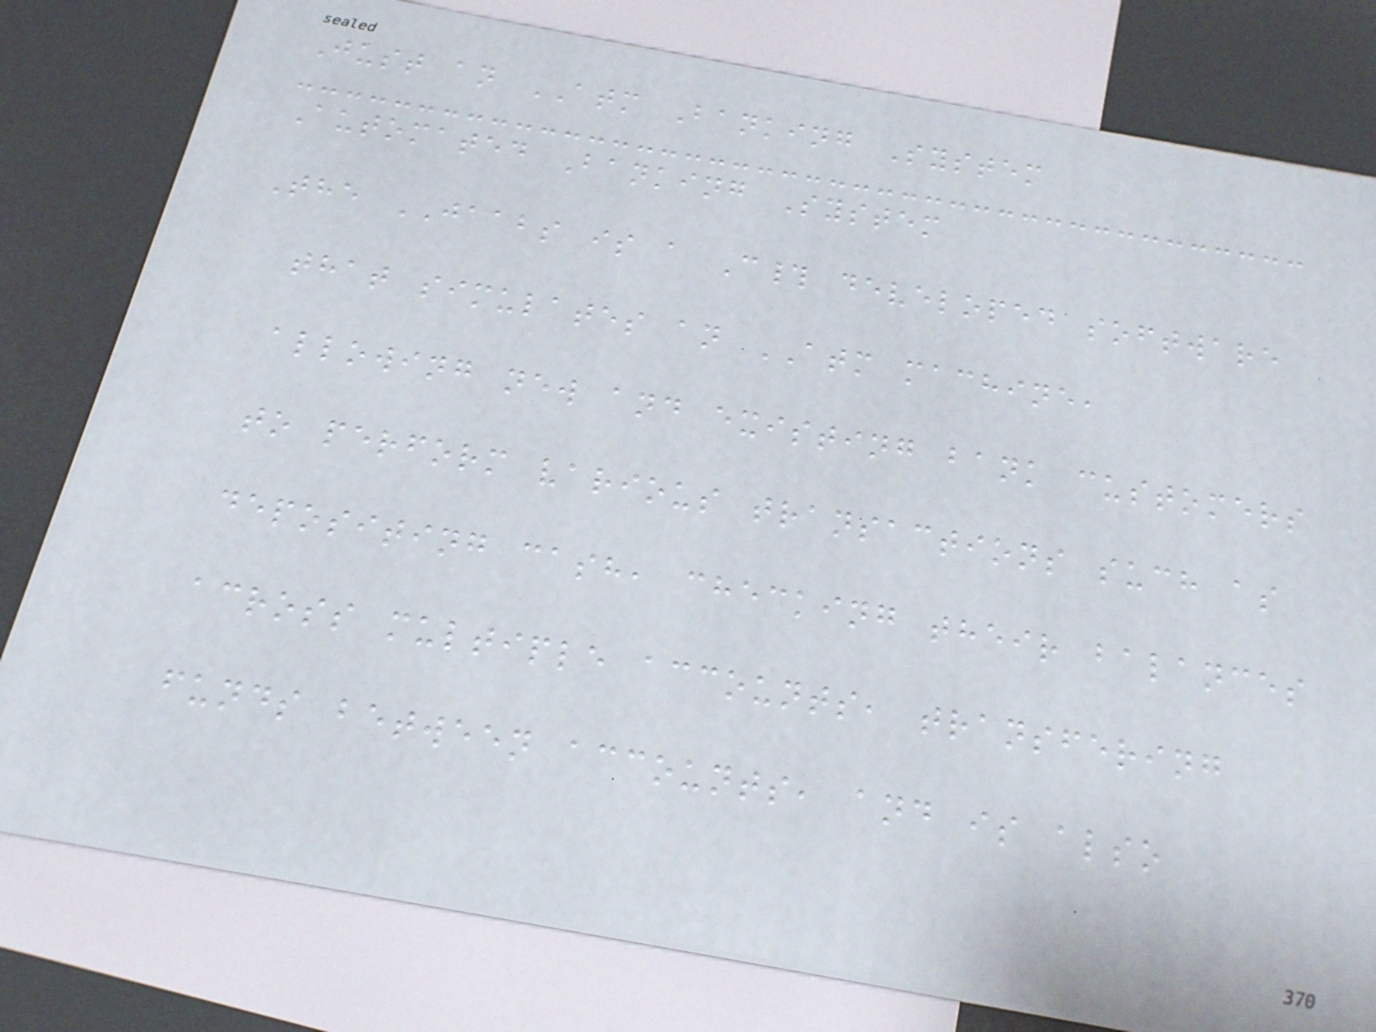Just an ATM Banking System
Automated Banking System
The JAABS is a C# developed software
that simulates an ATM machine,
allowing new and existing bank customers
to perform various transactions such as
depositing cash, checking their balances
across multiple accounts, transfering
funds between accounts, and is also
